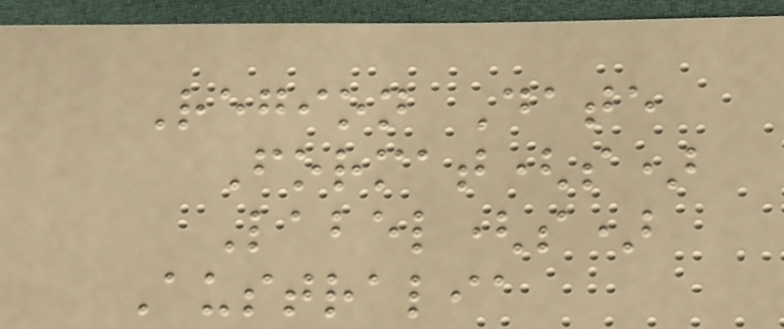Region Date
Format(s)
Label(s)
Australia
